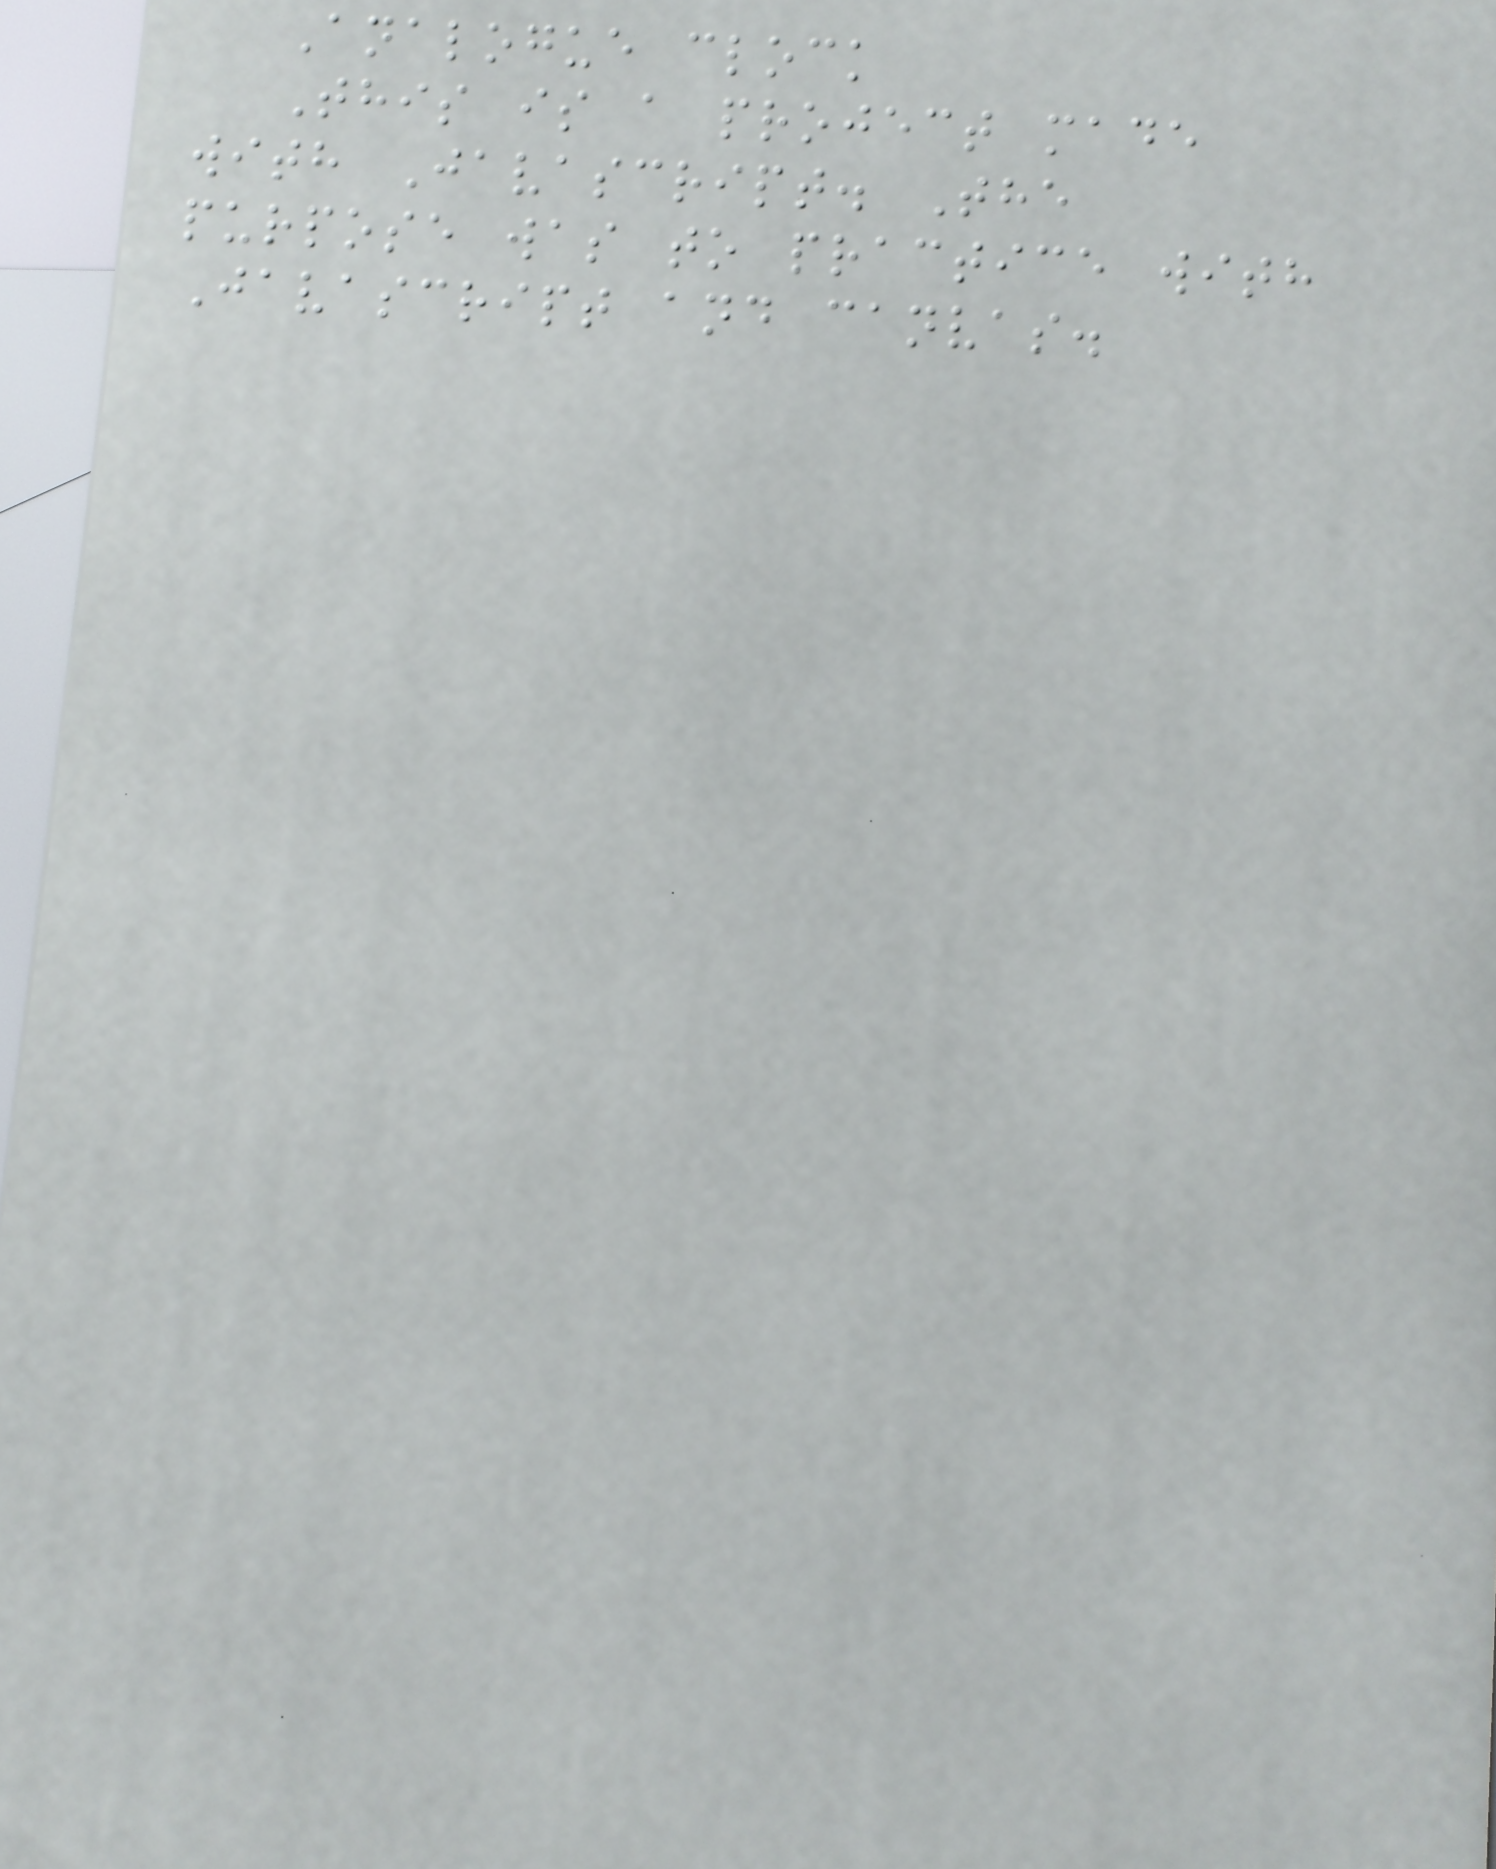Analogue clock
This is a project made
with Javascript. The
purpose was to practice with
Javascript and canvas.
